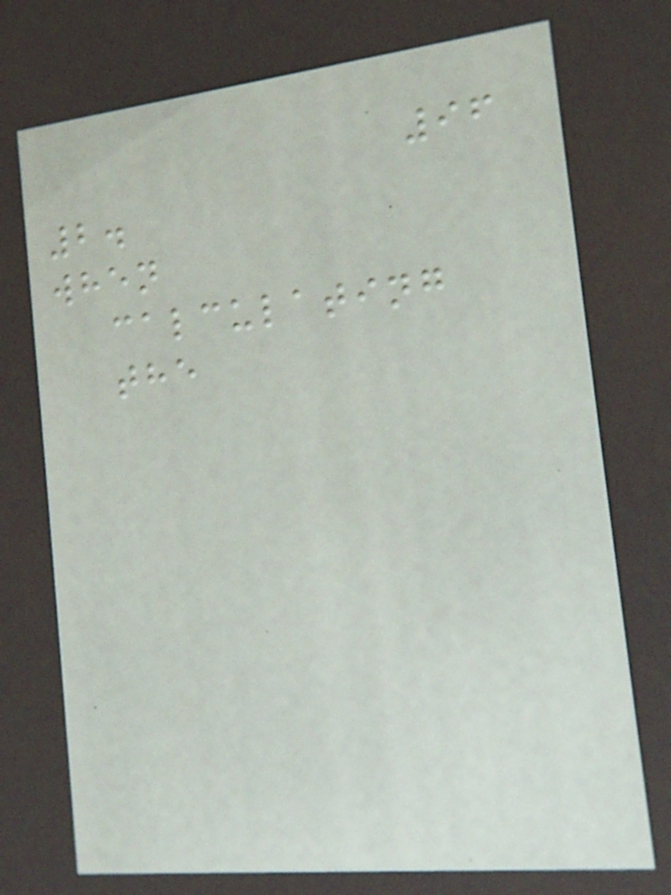96
2.
when
calculating
the
